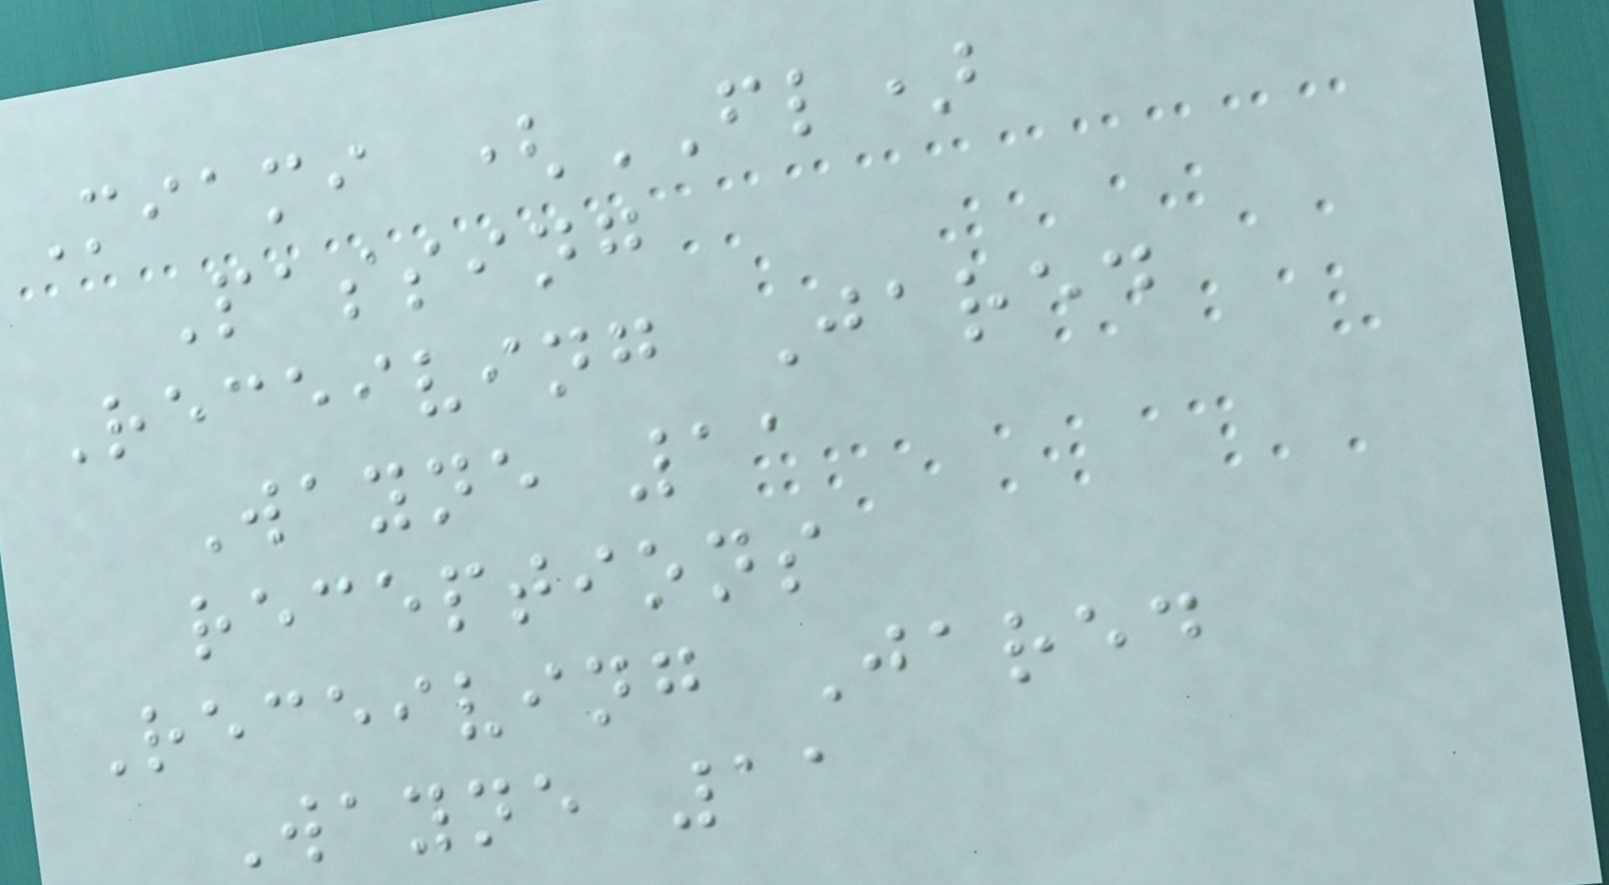Miami (FL)
Passing
Receiving Jared
Wayne 11
receptions
Receiving Jared
Wayne 11
